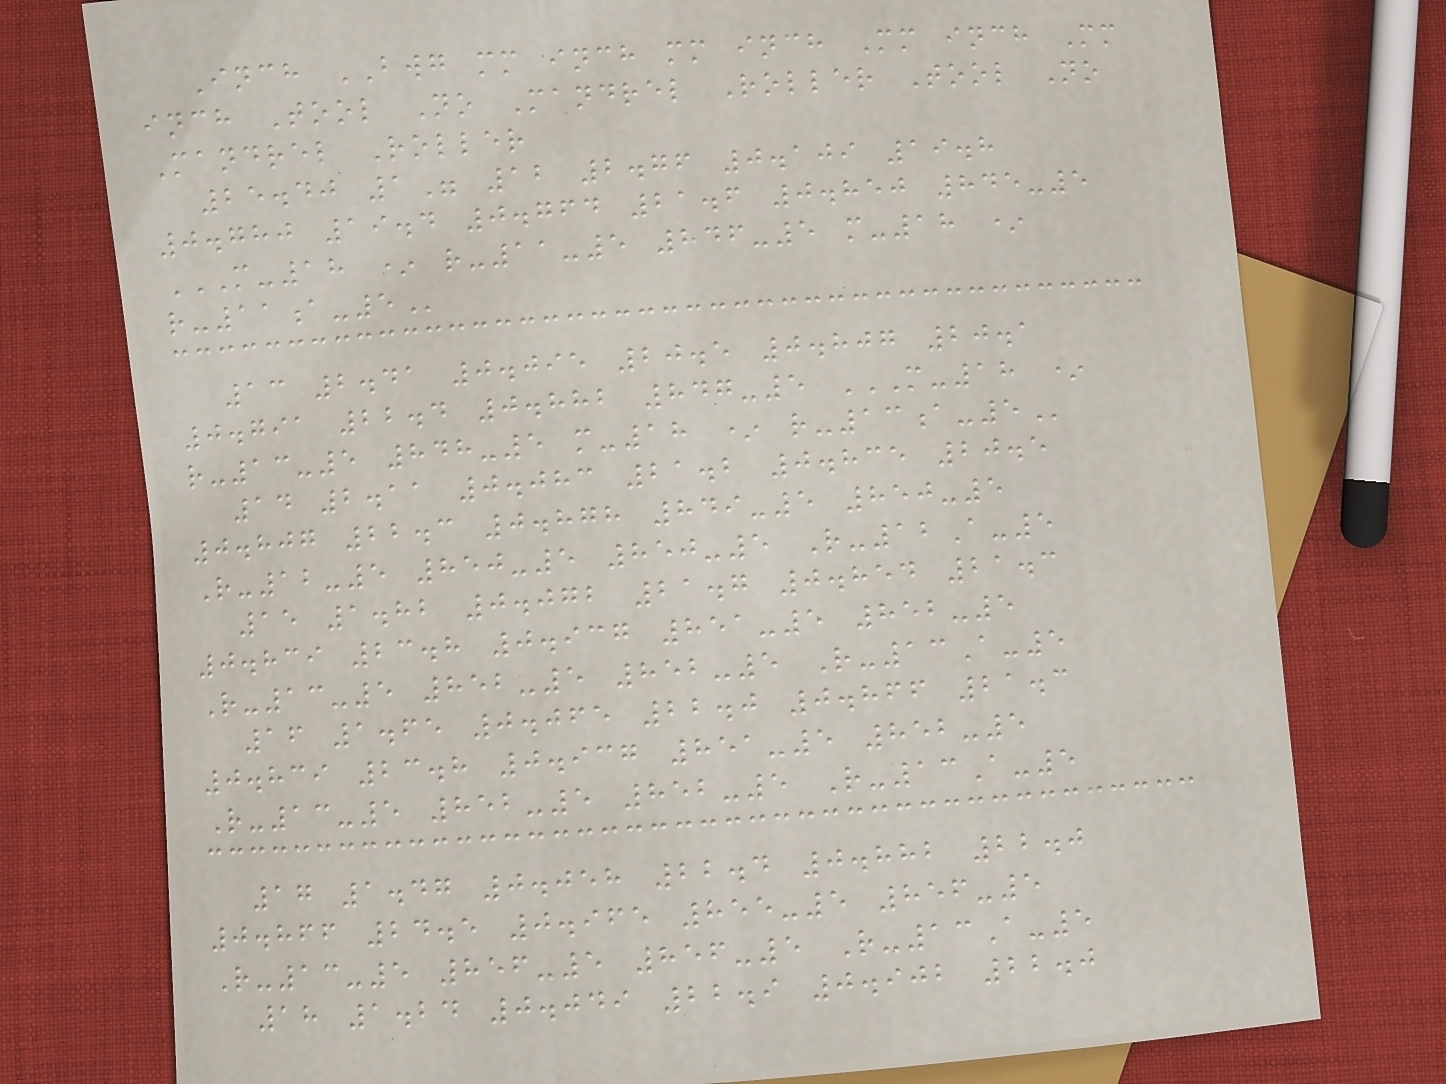Inch BWG mm inch mm inch Mm inch Mm
inch Tool No Mandrel Roller Tool No
Mandrel Roller
25.40 1" 12 2.76 0.109 19.8
0.780 19.4 0.764 21.6 0.850 845-5
M-18 * R-11-5 846-5 M-18 *
R-11A-5
13 2.41 0.095 20.5 0.807 20.1
0.791 22.4 0.882 847-5 M-18 *
R-13-5 848-5 M-18 * R-13A-5
14 2.11 0.083 21.2 0.835 20.5
0.807 22.3 0.878 849-5 850-5
R-12-5 850-5 850-5 R-12A-5
15 1.82 0.072 21.7 0.854 21.3
0.839 23.8 0.937 851-5 852-5
R-13-5 852-5 852-5 R-13A-5
16 1.65 0.065 22.0 0.866 21.3
0.839 23.8 0.937 851-5 852-5
R-13-5 852-5 852-5 R-13A-5
17 1.47 0.058 22.4 0.882 22.0
0.866 24.5 0.965 855-5 856-5
R-13-5 856-5 856-5 R-13A-5
18 1.24 0.049 22.9 0.902 22.0
